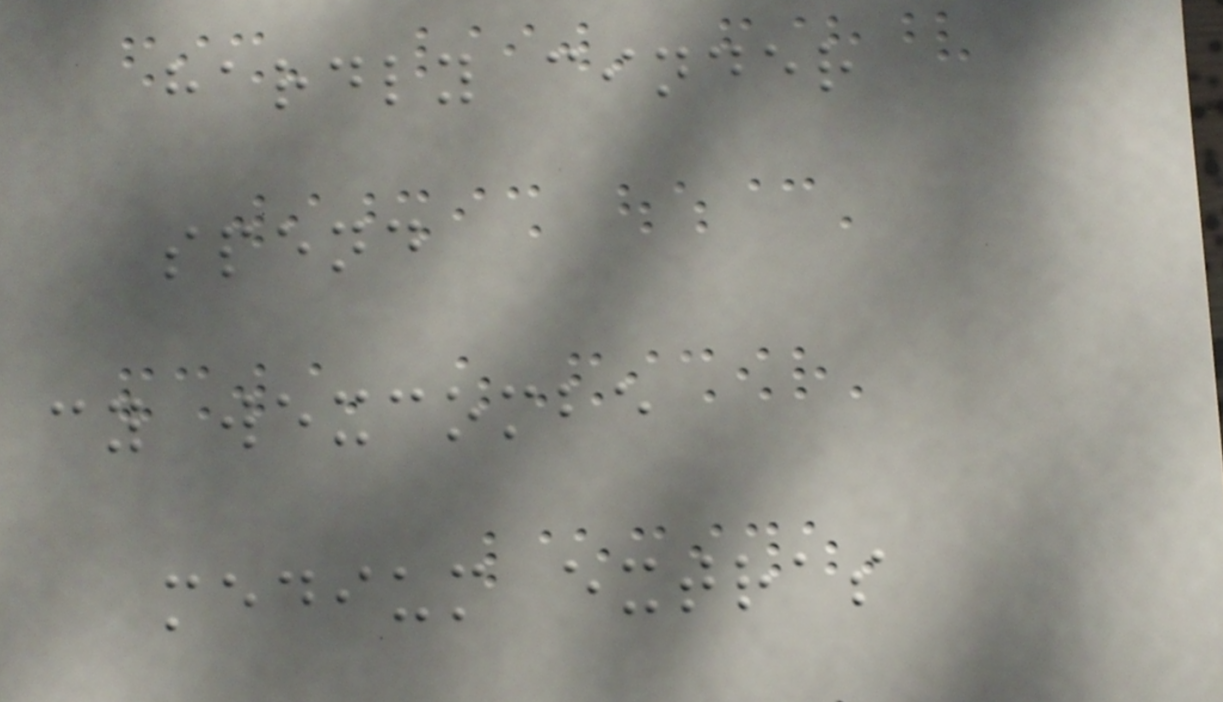hardly cinder
spend
cy wexcombe
medium extras
